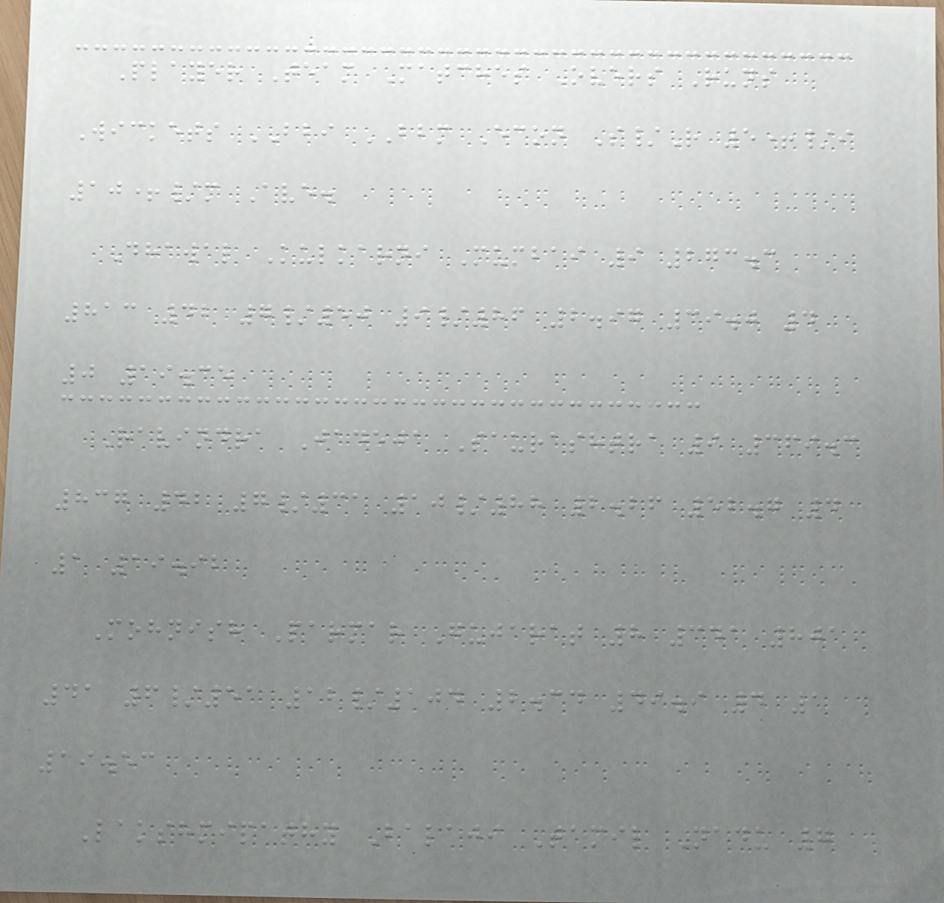Player Team Matches Overs Runs
Wickets BBI BBM Econ S/R 5+/i
10+/m Ave.
Dhawal Kulkarni Mumbai 9 273.3
813 42 7/50 9/86 2.97 39.0 4
0 19.35
Ravindra Jadeja Saurashtra 9 369.3
837 42 7/31 10/88 2.26 52.7 4
1 19.92
Mohnish Parmar Gujarat 8 341 801
41 6/51 12/104 2.34 49.9 4 1
19.53
Lakshmipathy Balaji Tamil Nadu 7
